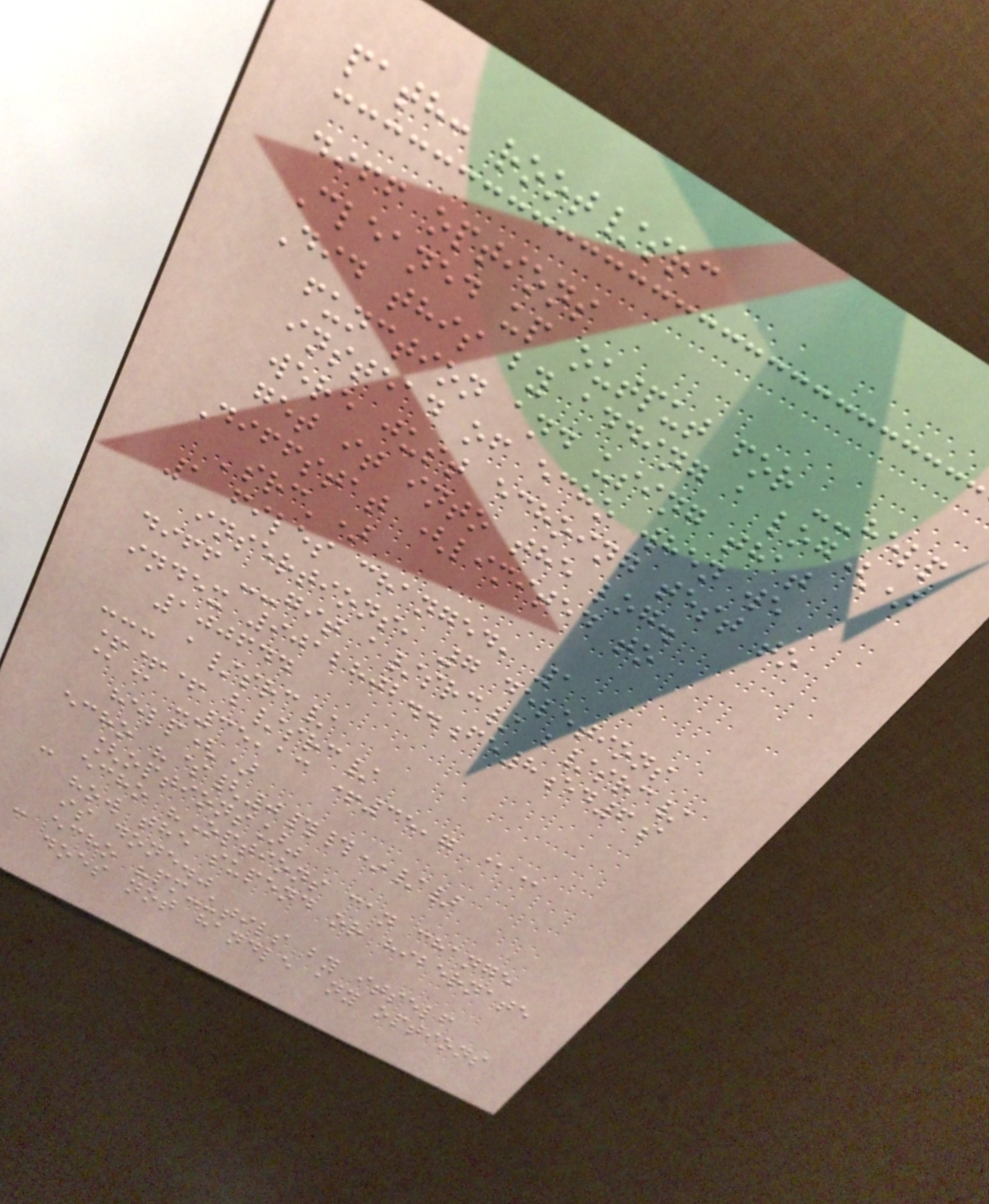path: root/src
diff options
Cleaned up output for --help
Did this by adding a log()
function and using that
instead of echo when we
were just echoing test to
get it into the log.
Diffstat (limited to
'src')
1 files changed, 1
insertions, 7 deletions
diff --git a/src/ b/src/
index 9012802..fe8ed6a
100644
--- a/src/
+++ b/src/
@@ -35,13 +35,7 @@
help()
echo "${0##*/}
[options]"
- echo "Options can change
how the supend or hibernate
is done."
- echo "pm-utils by itself
does not handle any options
